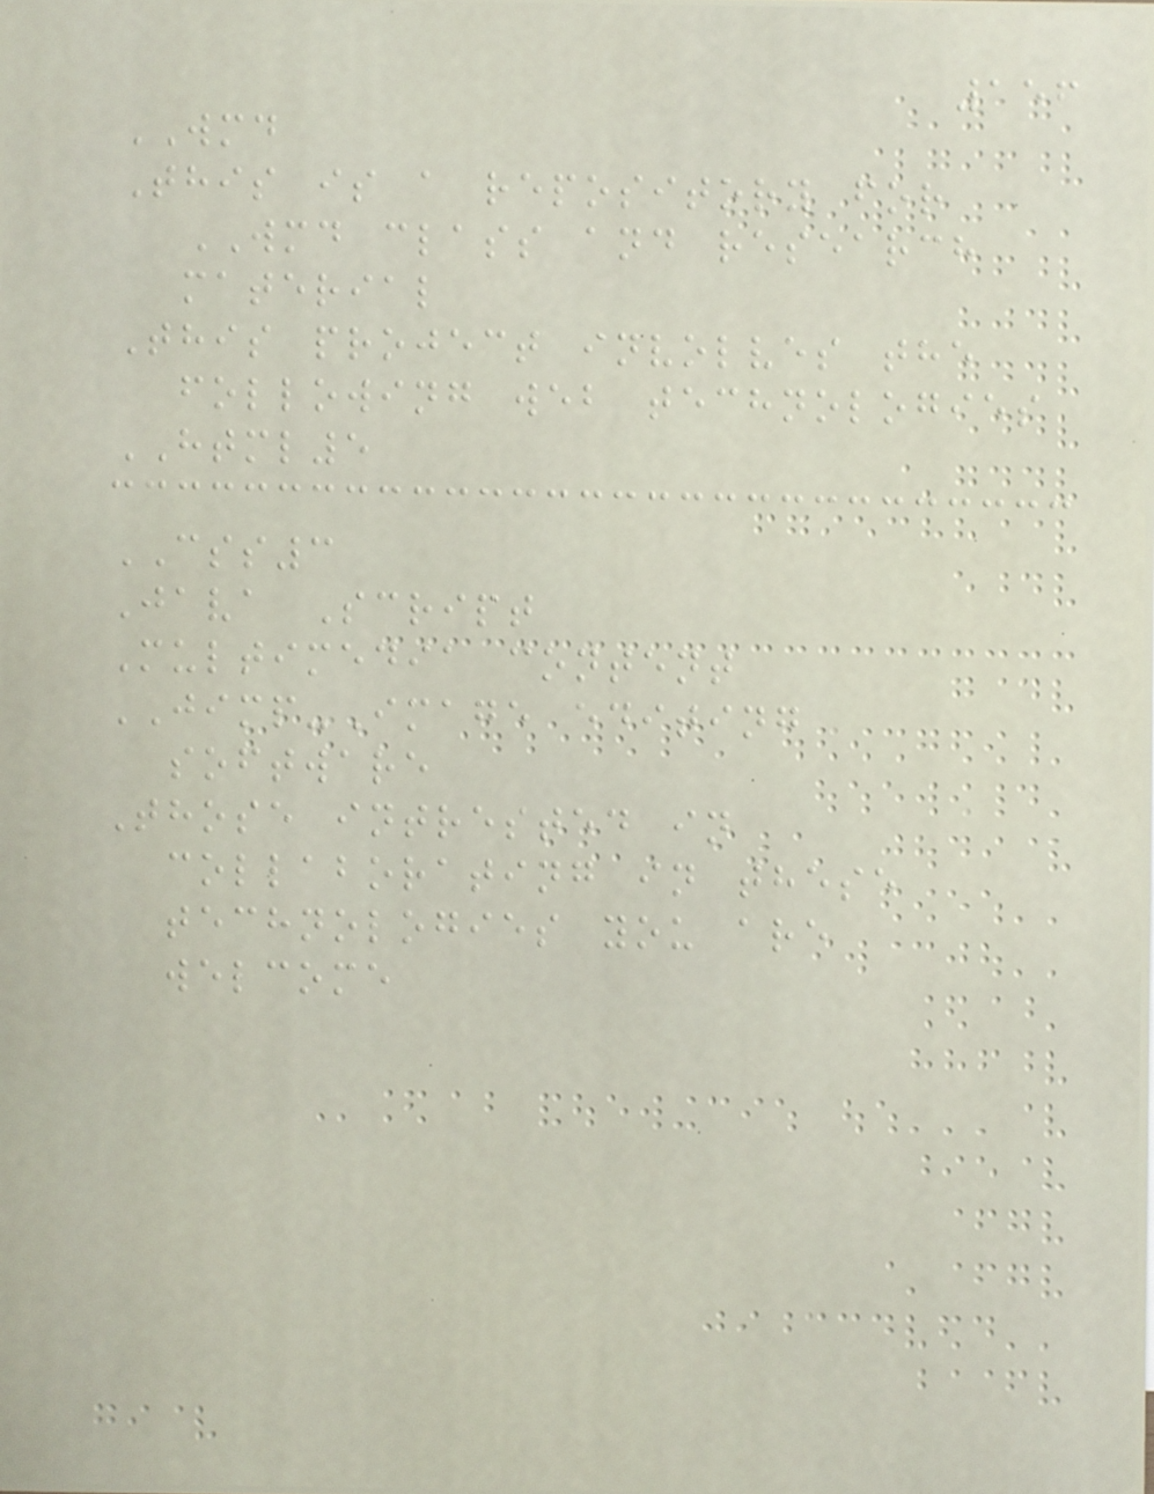156
WMD
This is a repository for
WMD class and research
material
This project involves the
following web technologies
HTML5
CSS3
Java Script
Multimedia content
JIMP-Image editing
software
Those intrested in
collaborating in these
technologies you are
welcome
